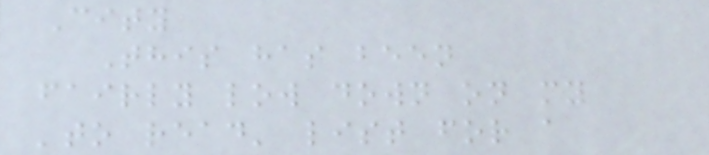City
This has been
fairly low down on my
'to read' list for a
